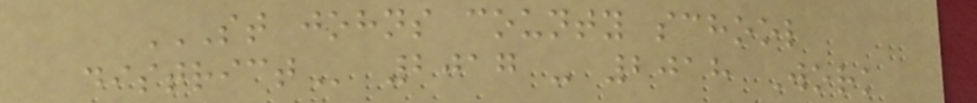ST JOHNS COUNTY SCHOOL
DISTRICT 2017 - 2018 Work
